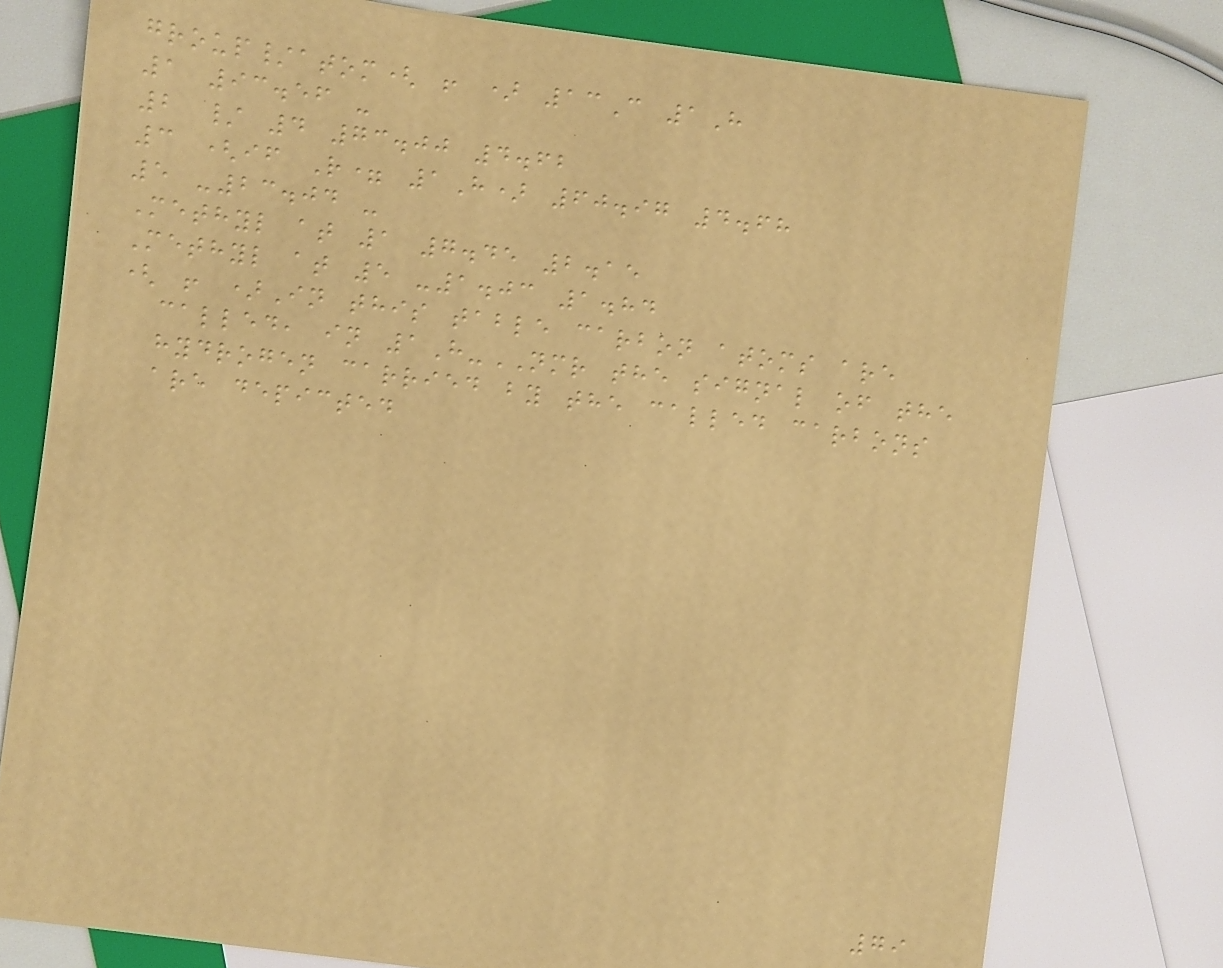group/atom( ! ) 13C 1H
1 93.56 -
2 / 4 73.00 4.62
3 (if R= 1H) 60.97 4.68
5 -23.04 -
Methyl at 1 7.45 2.15
Methyl at 5 -1.03 1.84
( ! )In this table carbon atoms are
called, in 1H-NMR the signal of the
hydrogen carried by the called carbons
are depicted
79
